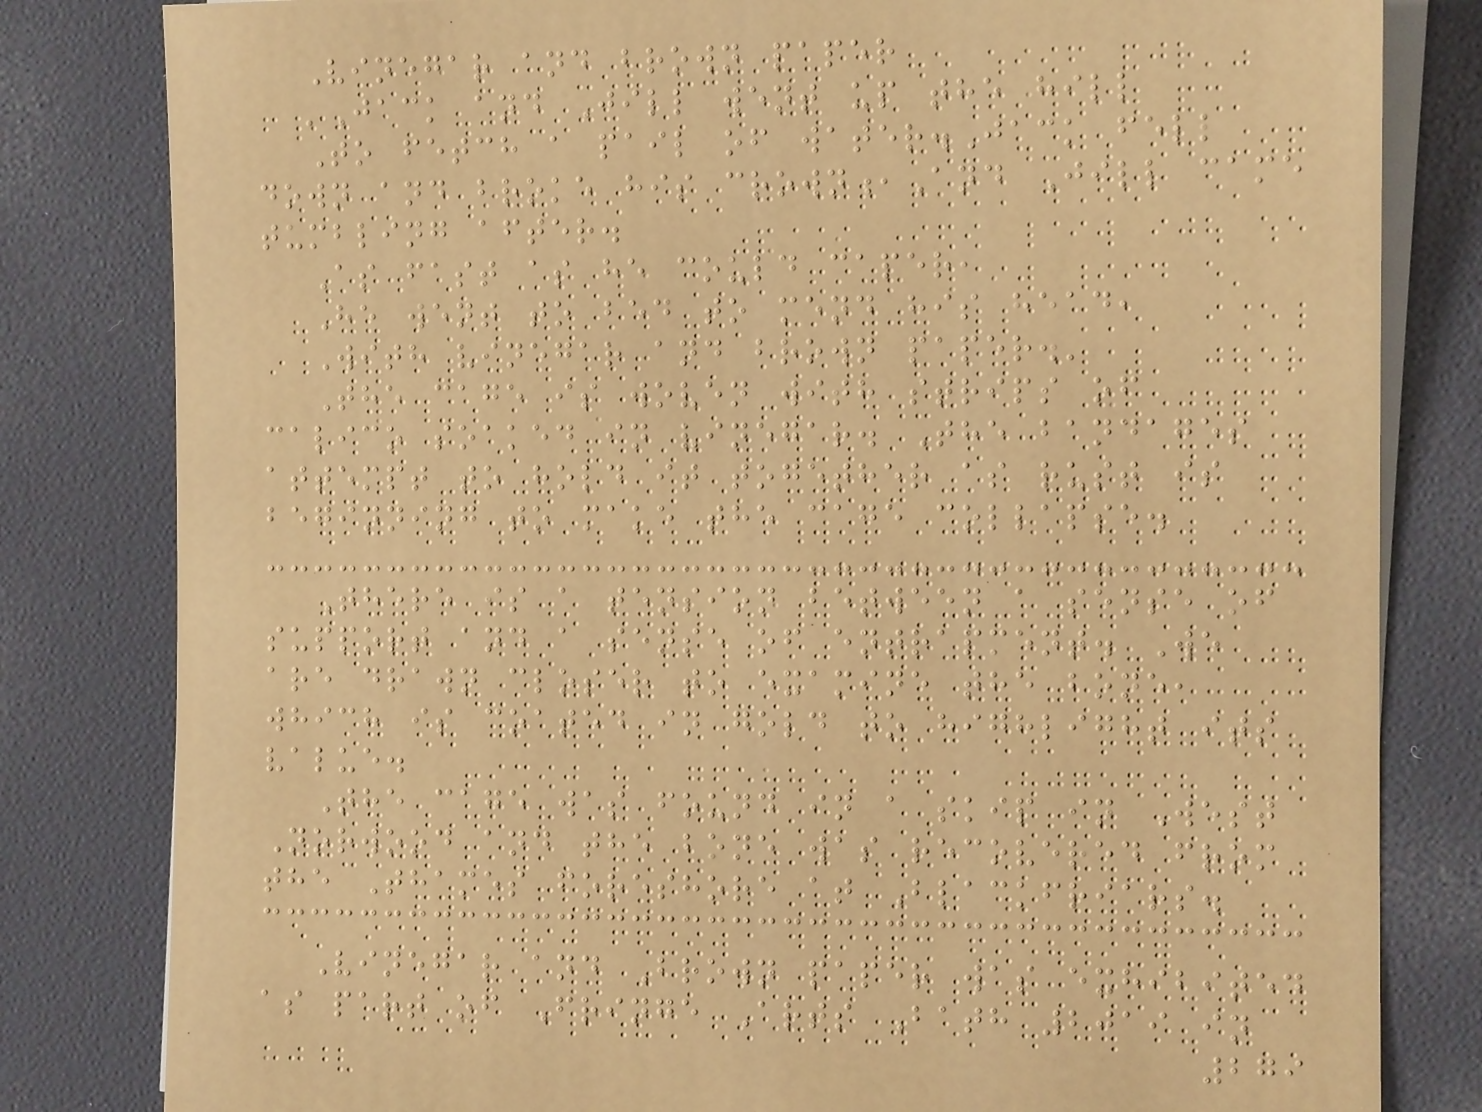Vinegar and brown paper
'Jack and Jill went up the hill
To fetch a pail of water.Jack fell
down and broke his crown,And Jill came
tumbling after.
As fast as he could caper,
He went to bed to mend his head,
With vinegar and brown paper.'
The cage is woven with strips of
calico soaked in vinegar. The bandages
attempt to hold it together as rust is
beginning to make the cage collapse.
There is a tension between a sense of
support and a sense of entrapment. We
are drawn closer to examine the bone,
which is coated in gold to highlight its
value.
The cage was found in a skip in West
Norwood and the bone was recovered from
the Thames foreshore at Blackfriars.
Vinegar and Brown paper was exhibited
as part of Fringe Arts Bath 2019 in
279
